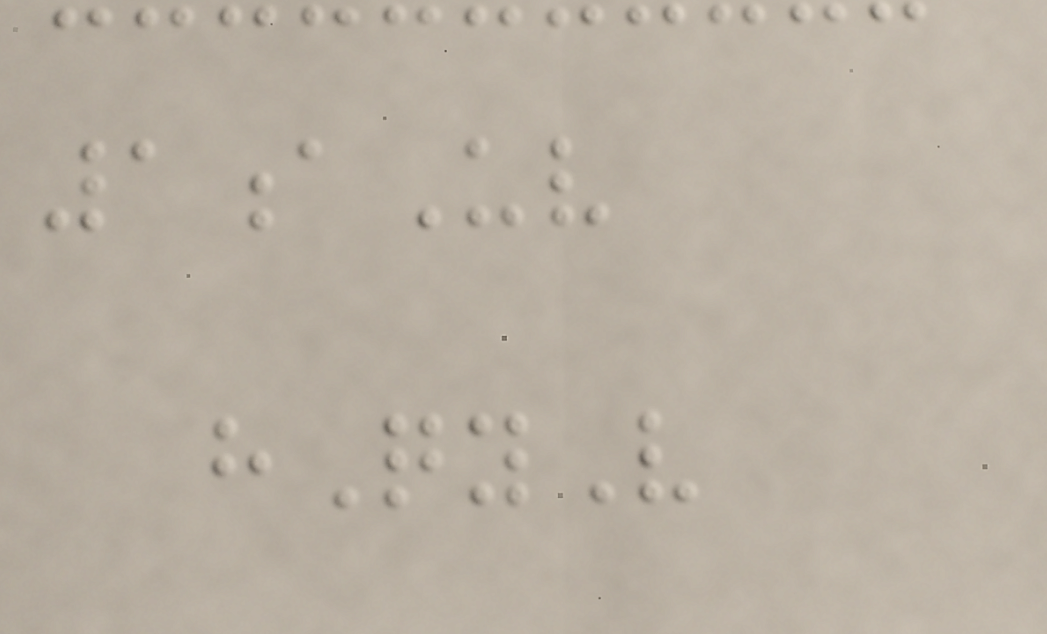1aUv
hQyV
